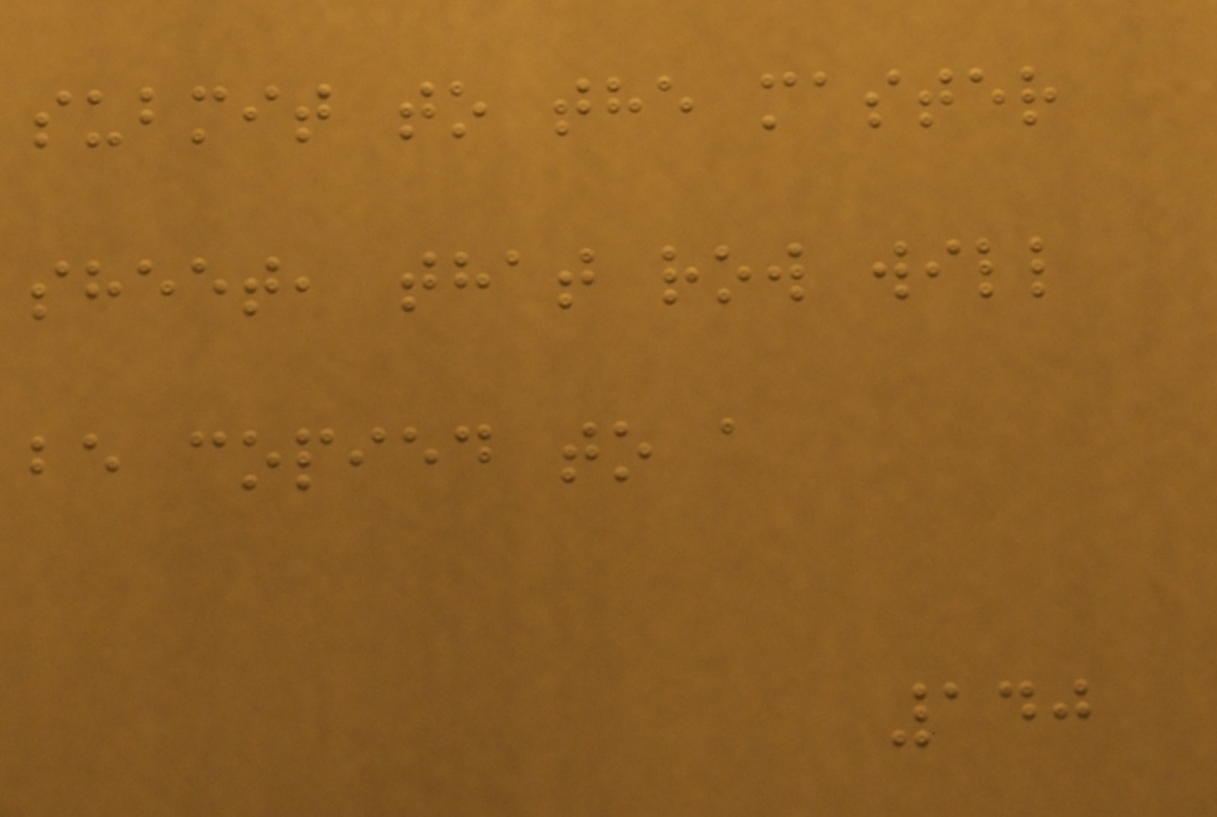submit to the master
sheet, that row will
be copied to a
140
